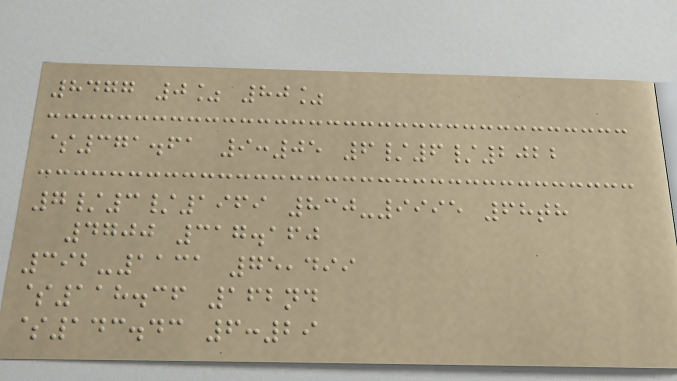8477 0% 80%
$371.61 9:05 6/6/2022
7/3/1969 830-9995 68th
4700 317.160
392-1131 75,499
$118.36 162nd
$143.43 6:29
